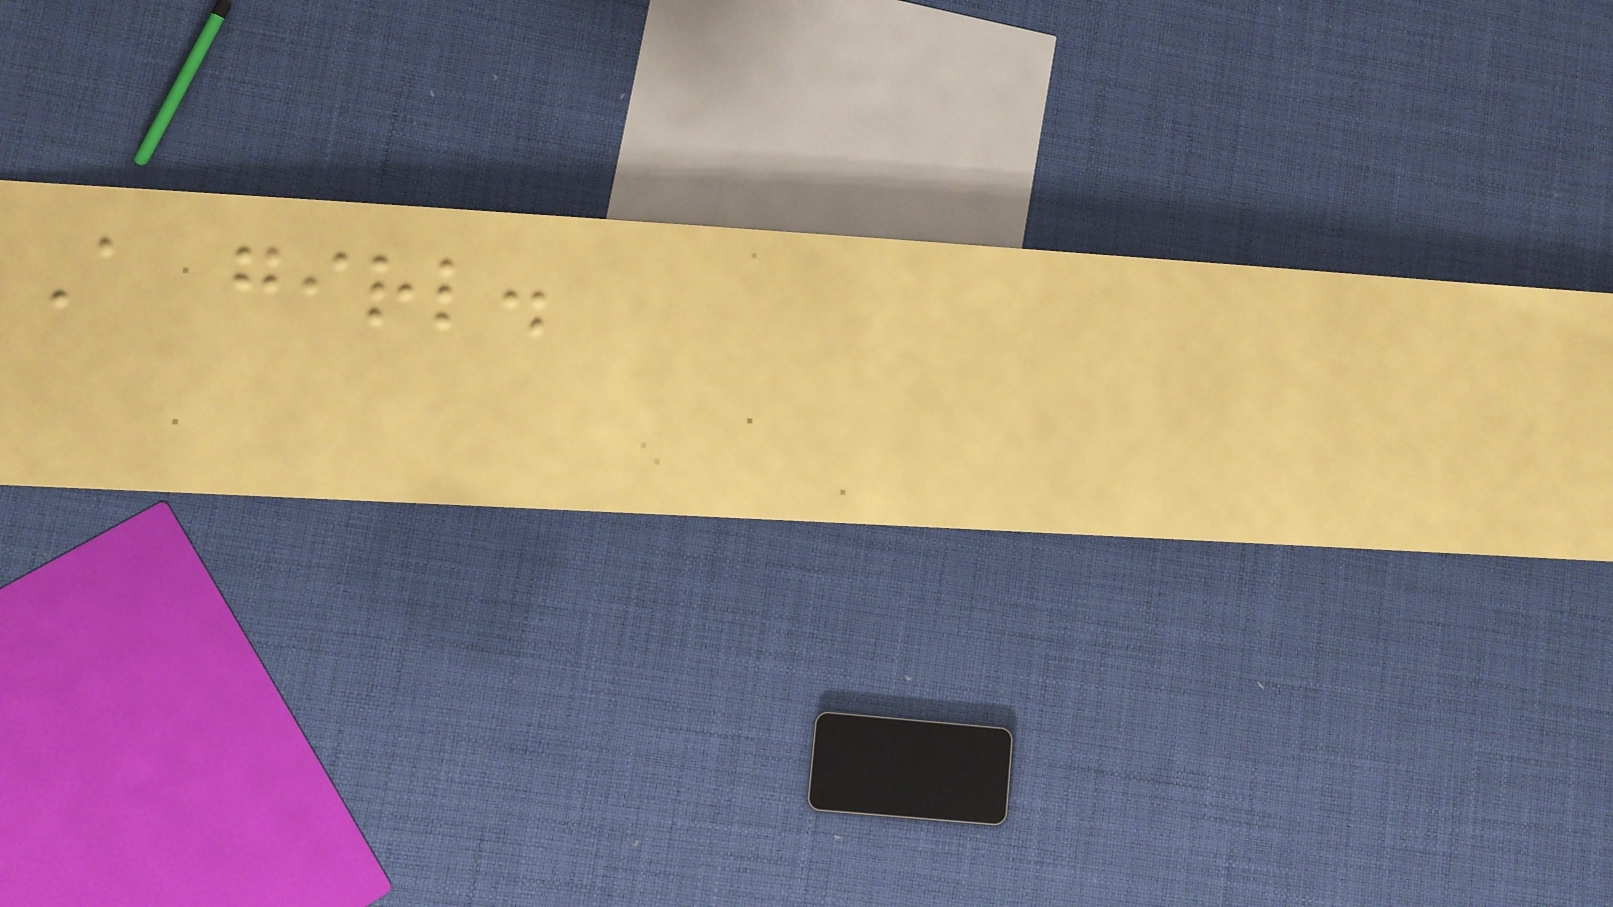A girl.
